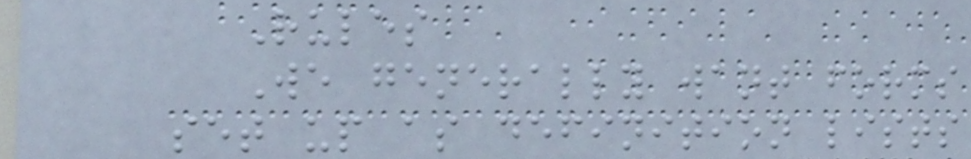Rules
We generally want forms
set up as definition lists
